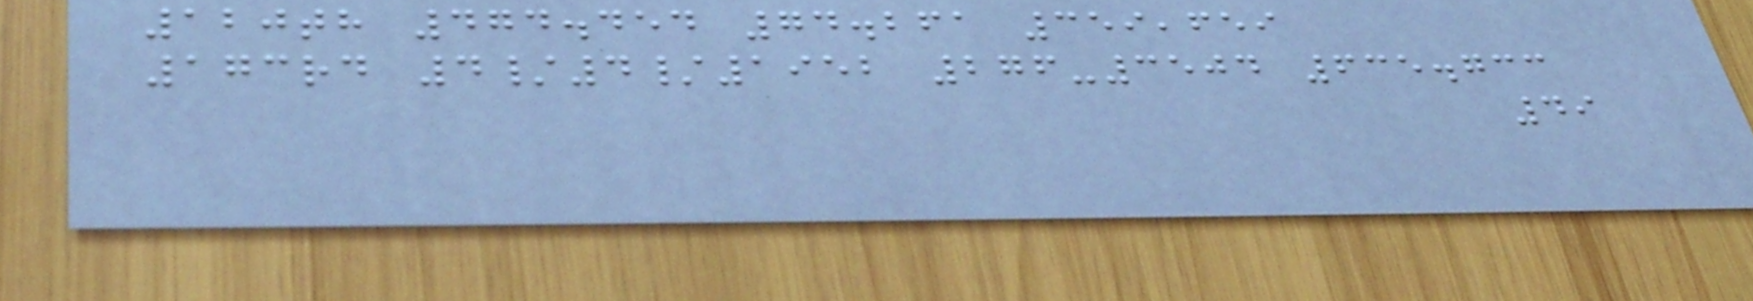120th 474.454 74.261 359,659
173rd 4/4/1952 276-3504 635.733
49
